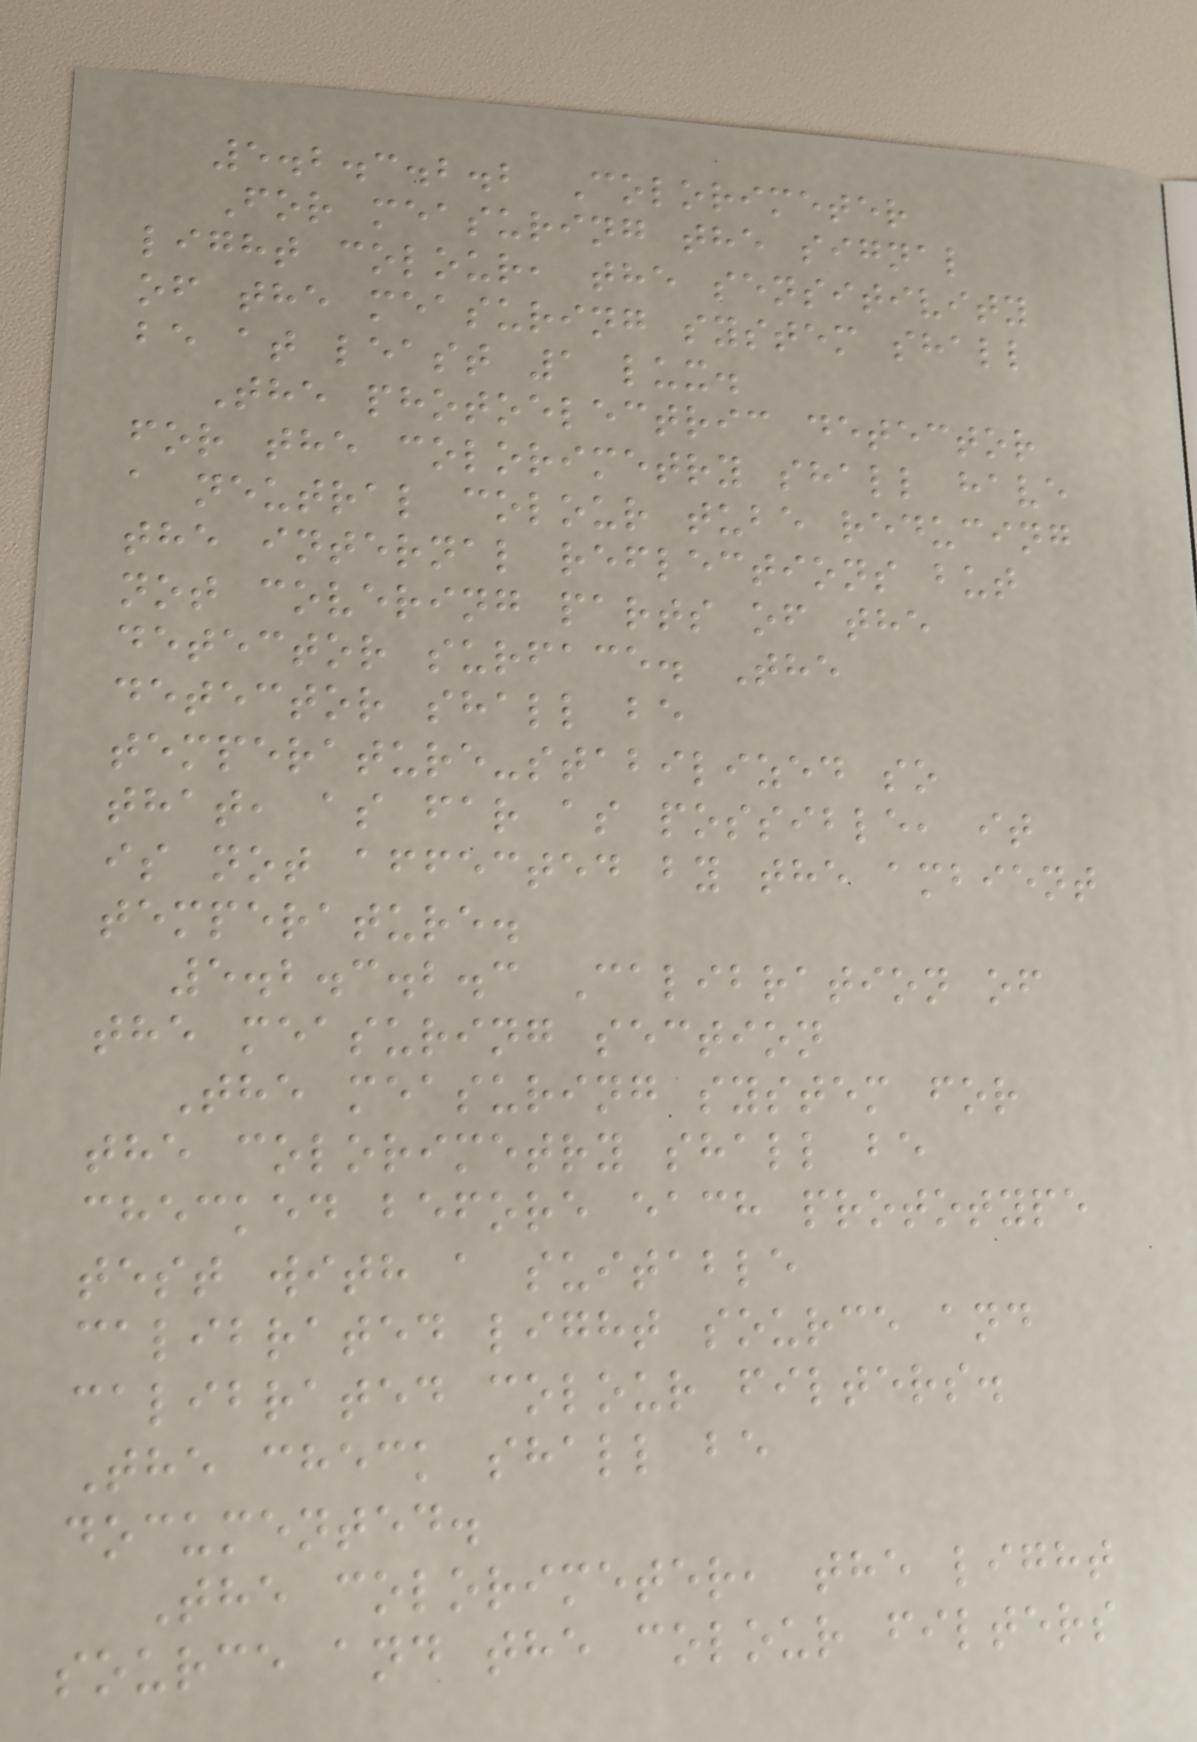5.2.3.2.2 Colorimeter
For measuring the signal
light colour, the sensitivity
of the measuring system shall
be at least 1 lux.
The photoelectric detector
for the colorimetry shall have
a neutral colour tube reducing
the internal reflections but
not covering parts of the
detector surface. The
detector shall be
temperature-stabilized so
that, as far as possible, it
is not affected by the ambient
temperature.
5.2.3.2.3 Calibration of
the measuring section
The measuring system for
the colorimetry shall be
checked before each prototype
test with a suitable
calibrated light source and
calibrated colour filters.
The check shall be
documented.
The colorimeter, the light
source and the colour filters
